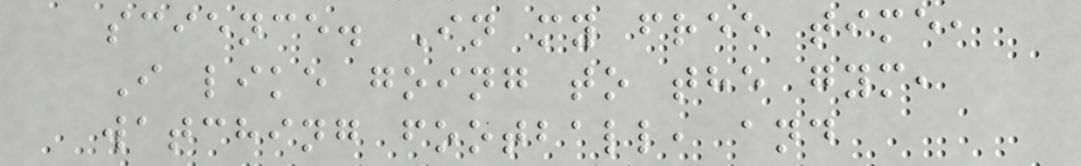science. In my free time,
I like going to the gym,
watching football, and
